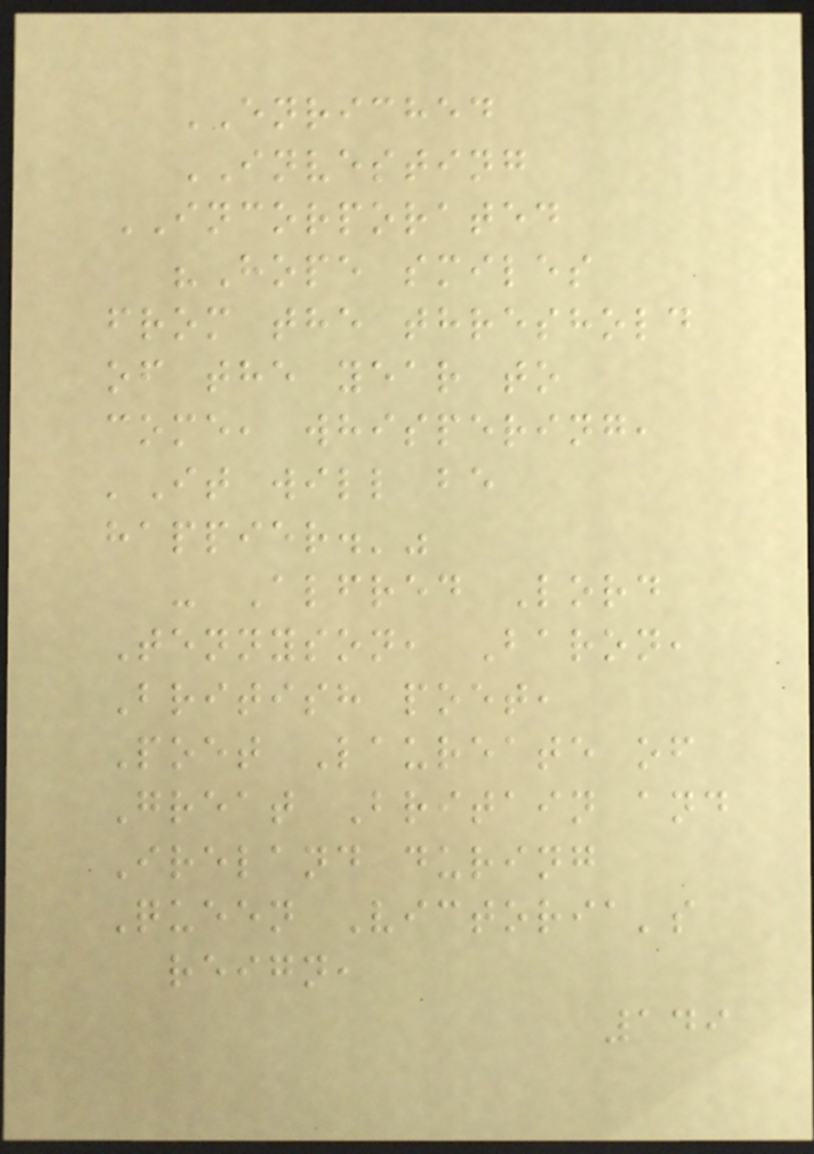ENRICHED
INVESTING
INCORPORATED
"Hope smiles
from the threshold
of the year to
come, whispering,
'It will be
happier.'"
- Alfred Lord
Tennyson, Baron,
British poet,
Poet Laureate of
Great Britain and
Ireland during
Queen Victoria's
reign,
149
